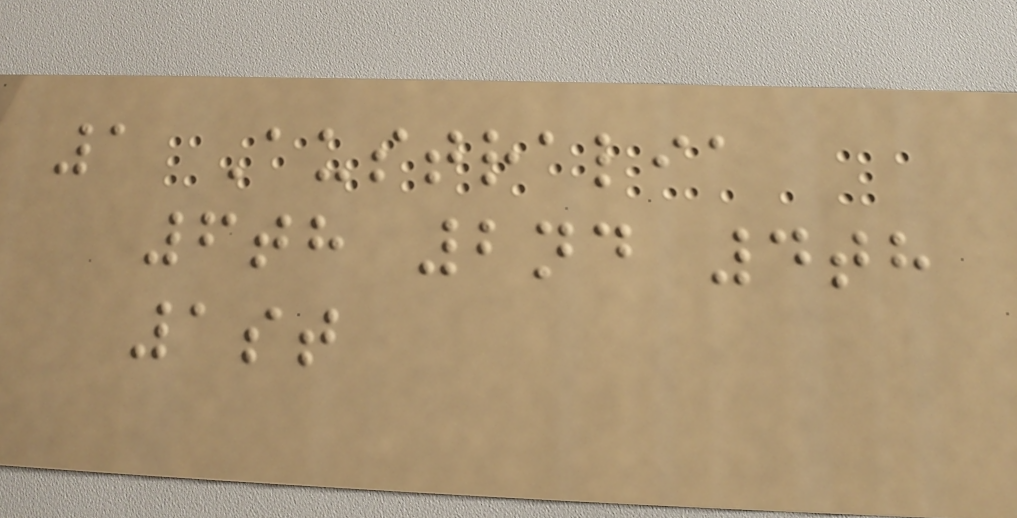1 Australia
6th 2nd 4th
1st
